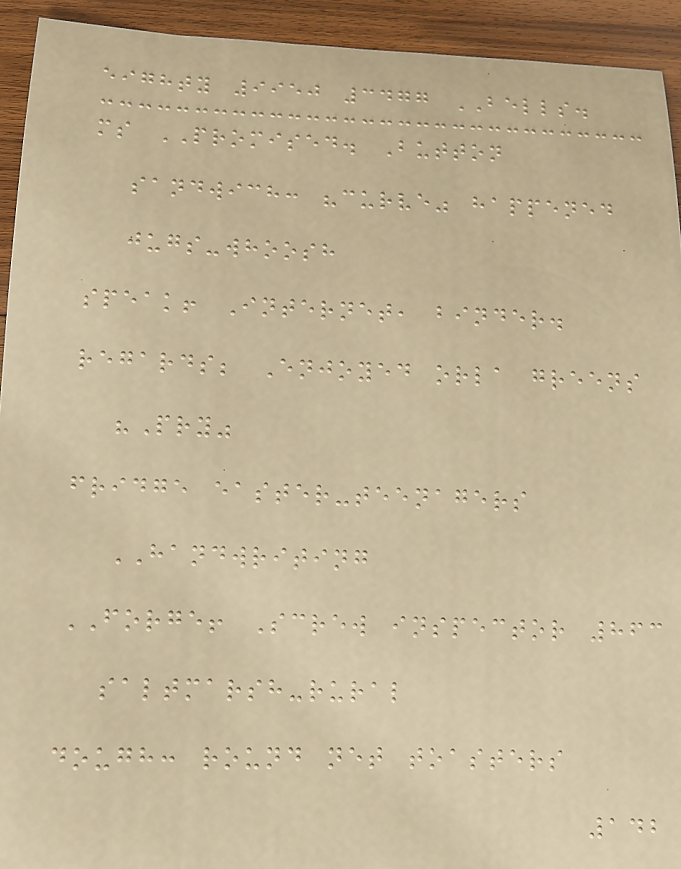eighty 9950 3477 BELLS.
ms PROMISED. Button
sandwich: "curve" happened
jugs-whoosh
speak! Internet, binder.
regards; Enjoyed orla greens
"Pry"
fridge easter-teenagers
HANDWRITING
FORGE! Screw inspector 863
saltmarsh-rural
dough: round net toasters
142
